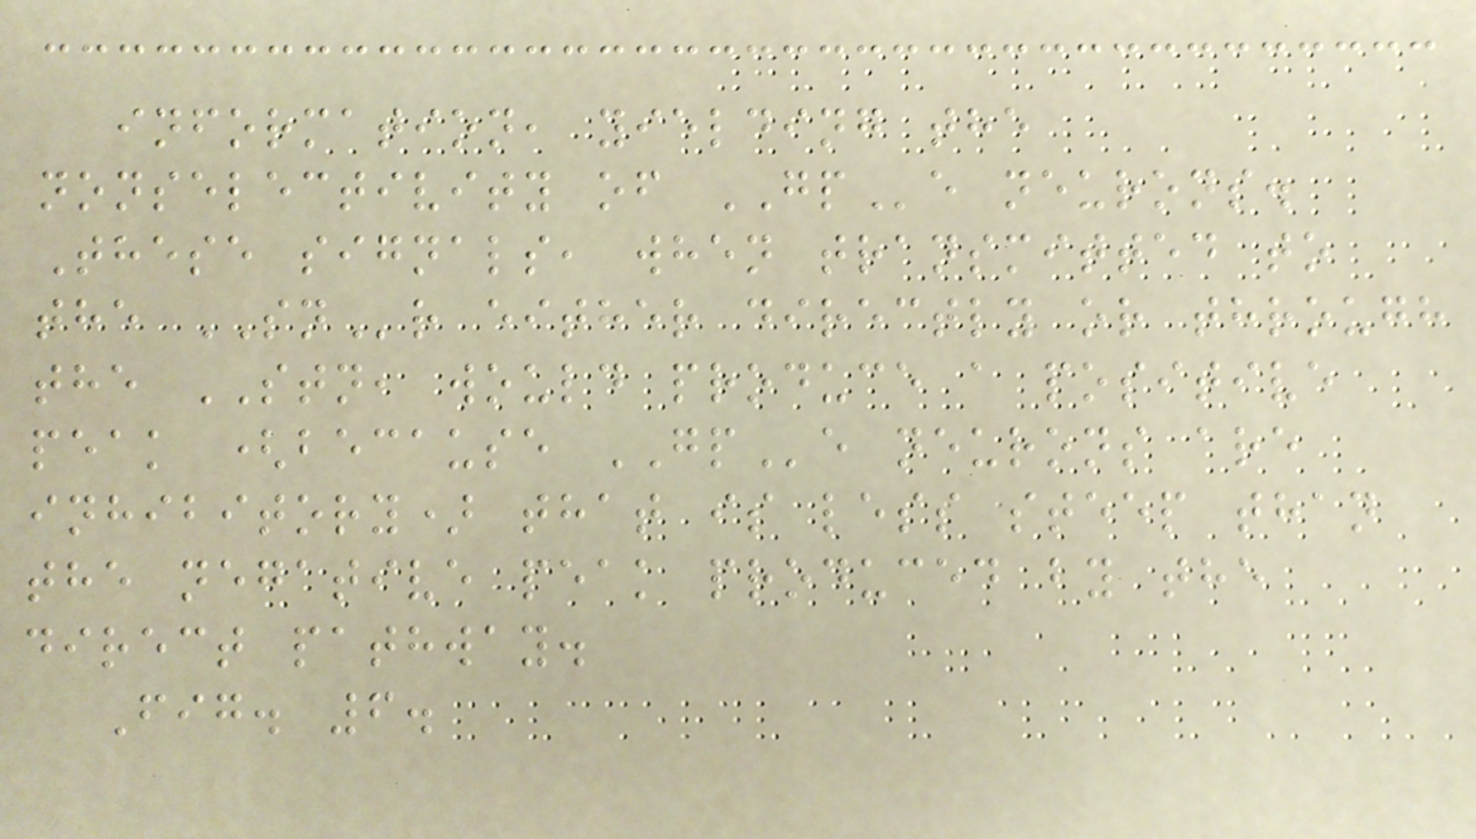information, yielding the
nonselectivity of GPe neurons.
These signals, when transmitted to
the SNr either directly or through
the STN, would produce a positive
peak (because GPe neurons are
inhibitory) that is less steep than
the negative peak produced by the
direct pathway.
Fig. 6.
